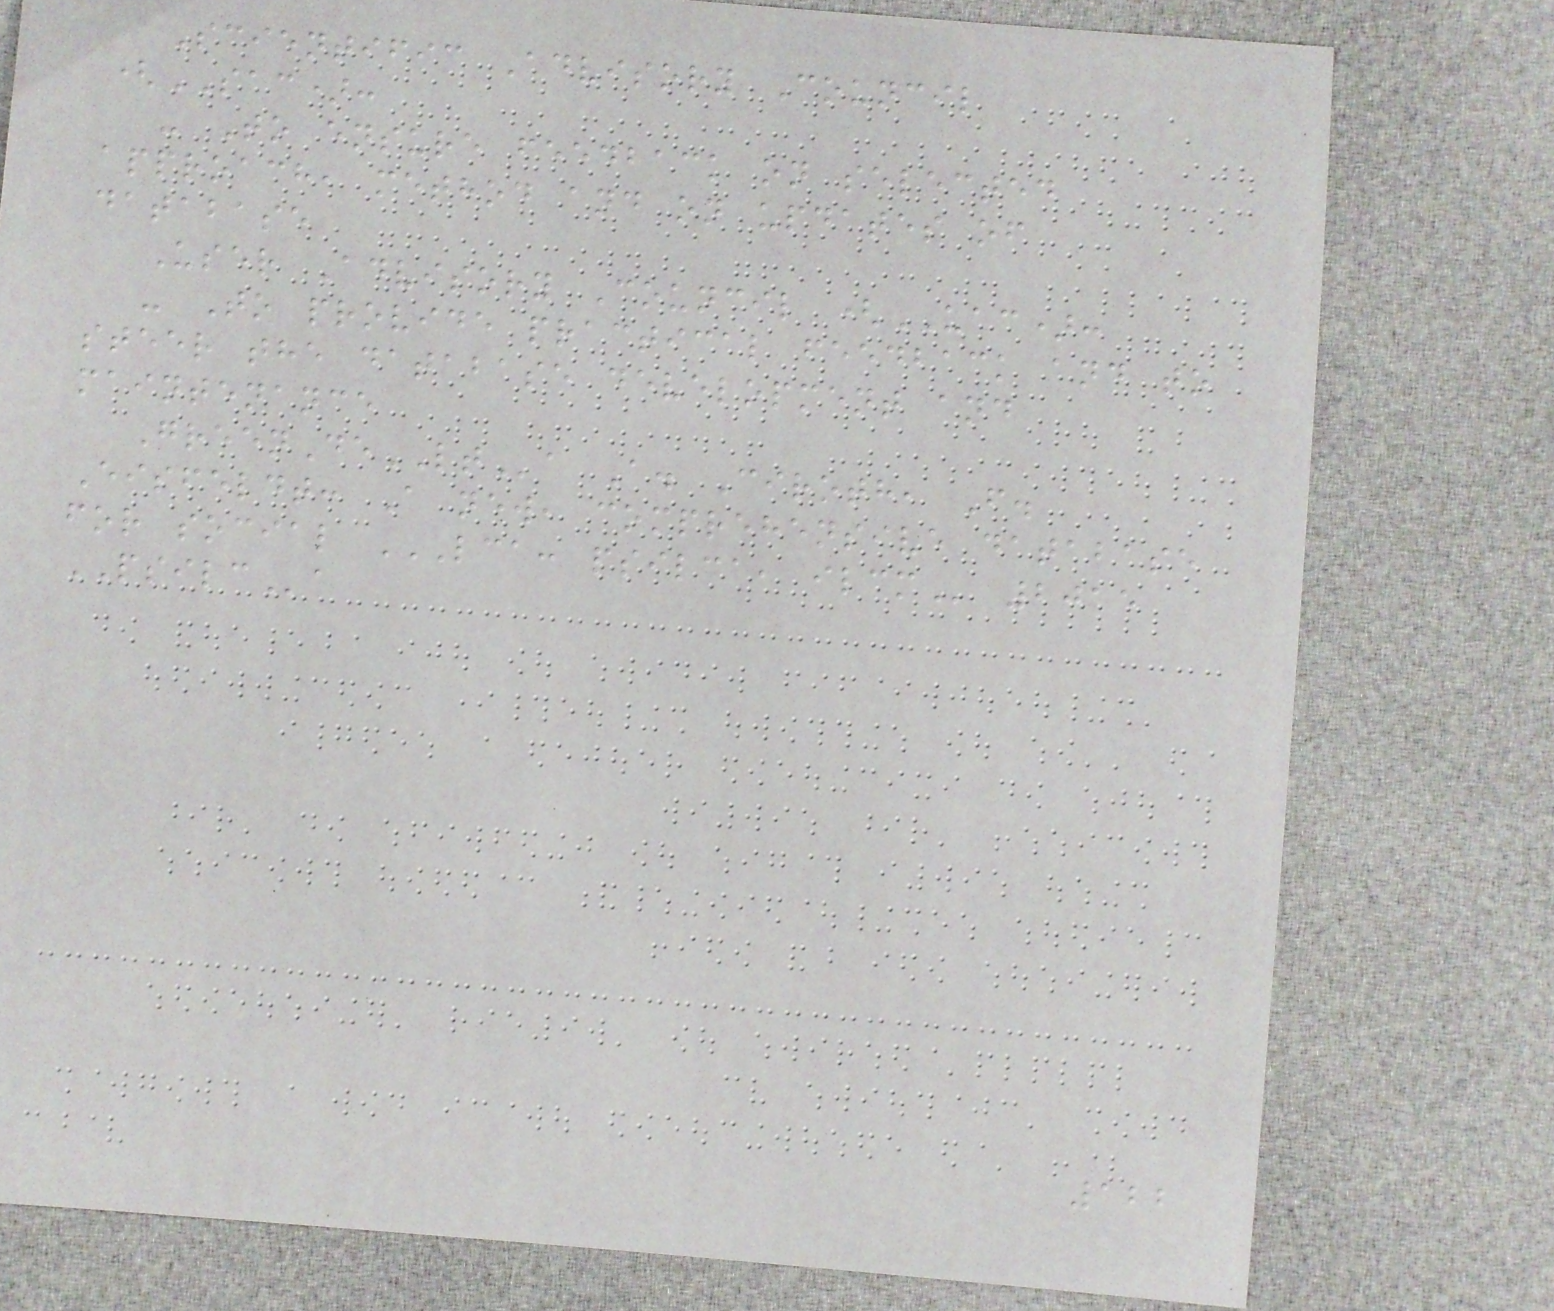Scientific Advisory Council
(SAC):
- To ensure feedback on selected
approach, method and on updates of
database
User Advisory Council (UAC):
- To provide practical feedback and to
steer the database development and
maintenance
GreenDeLTa A. Ciroth, F.
Eisfeldt: A new, comprehensive database
for social LCA: PSILCA, ILCM 2015
PSILCa
122
